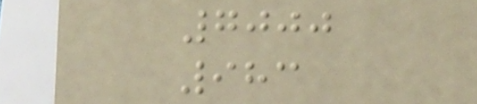7000
983
